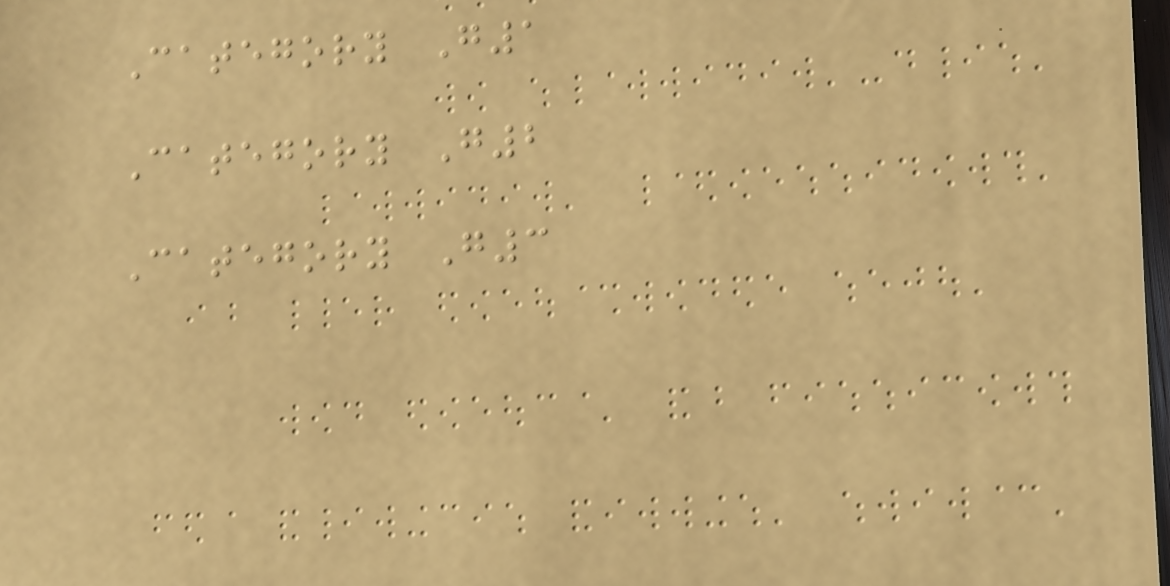Category G1
Category G2
Category G3
